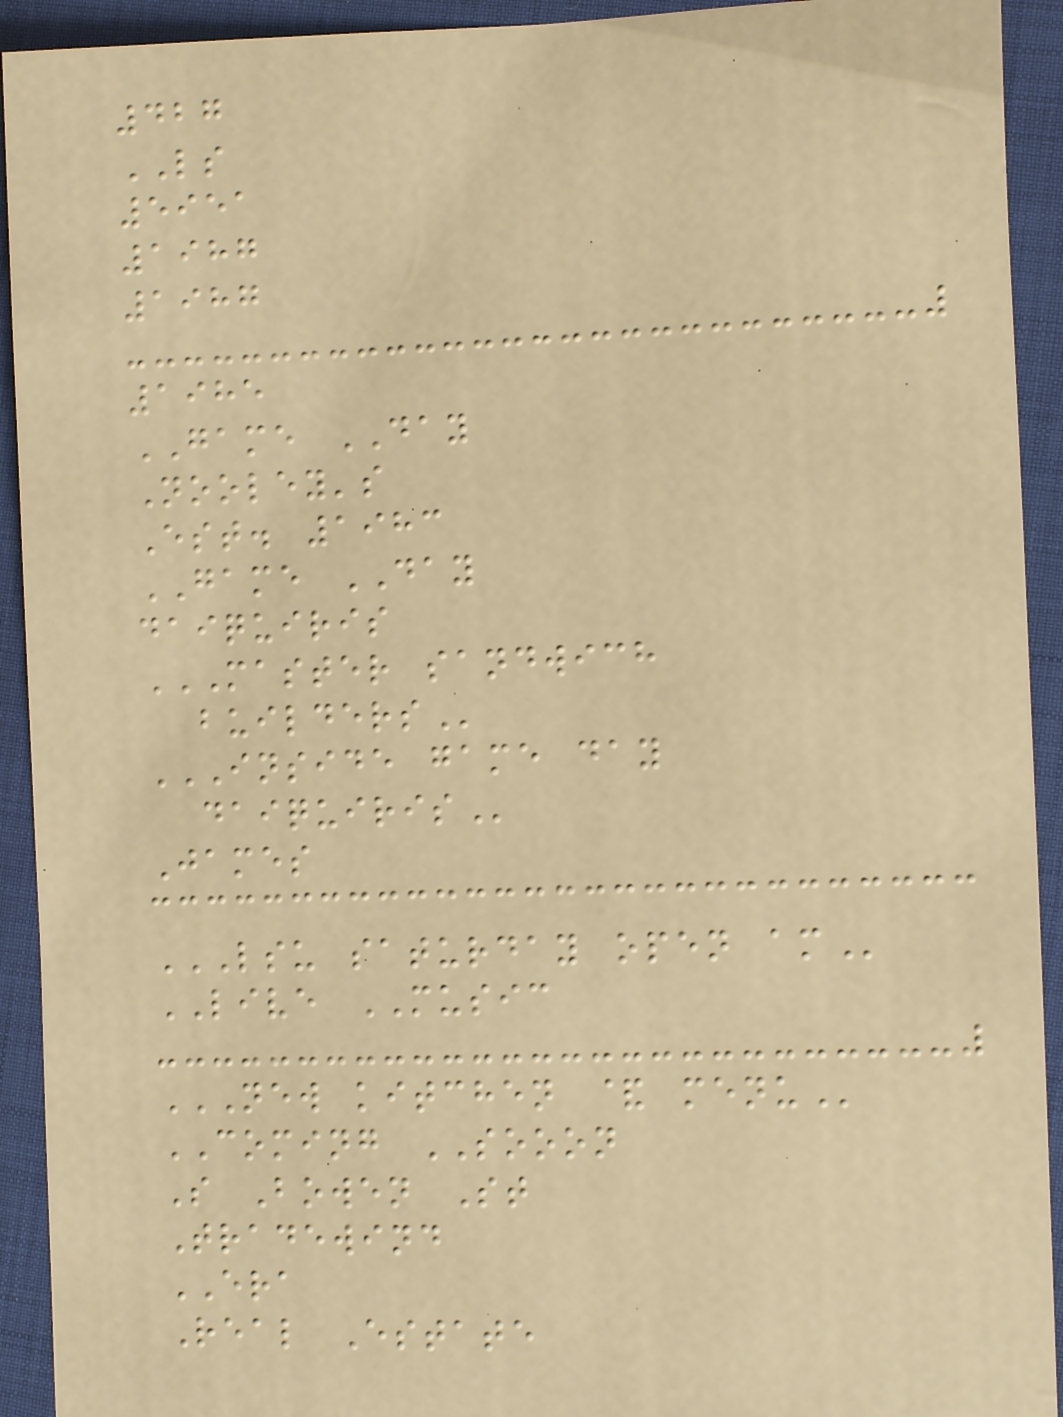427
LS
5951
1987
1987
1985
GAME DAY
Nooley's
Est. 1983
GAME DAY
daiquiris
MASTER SANDWICH
BUILDERS
INSIDE GAME DAY
DAIQUIRIS
James
LSU SATURDAY OPEN AM
LIVE MUSIC
NEW KITCHEN & MENU
COMING SOOON
S Bowen St
Tradewind
ERA
Real Estate
